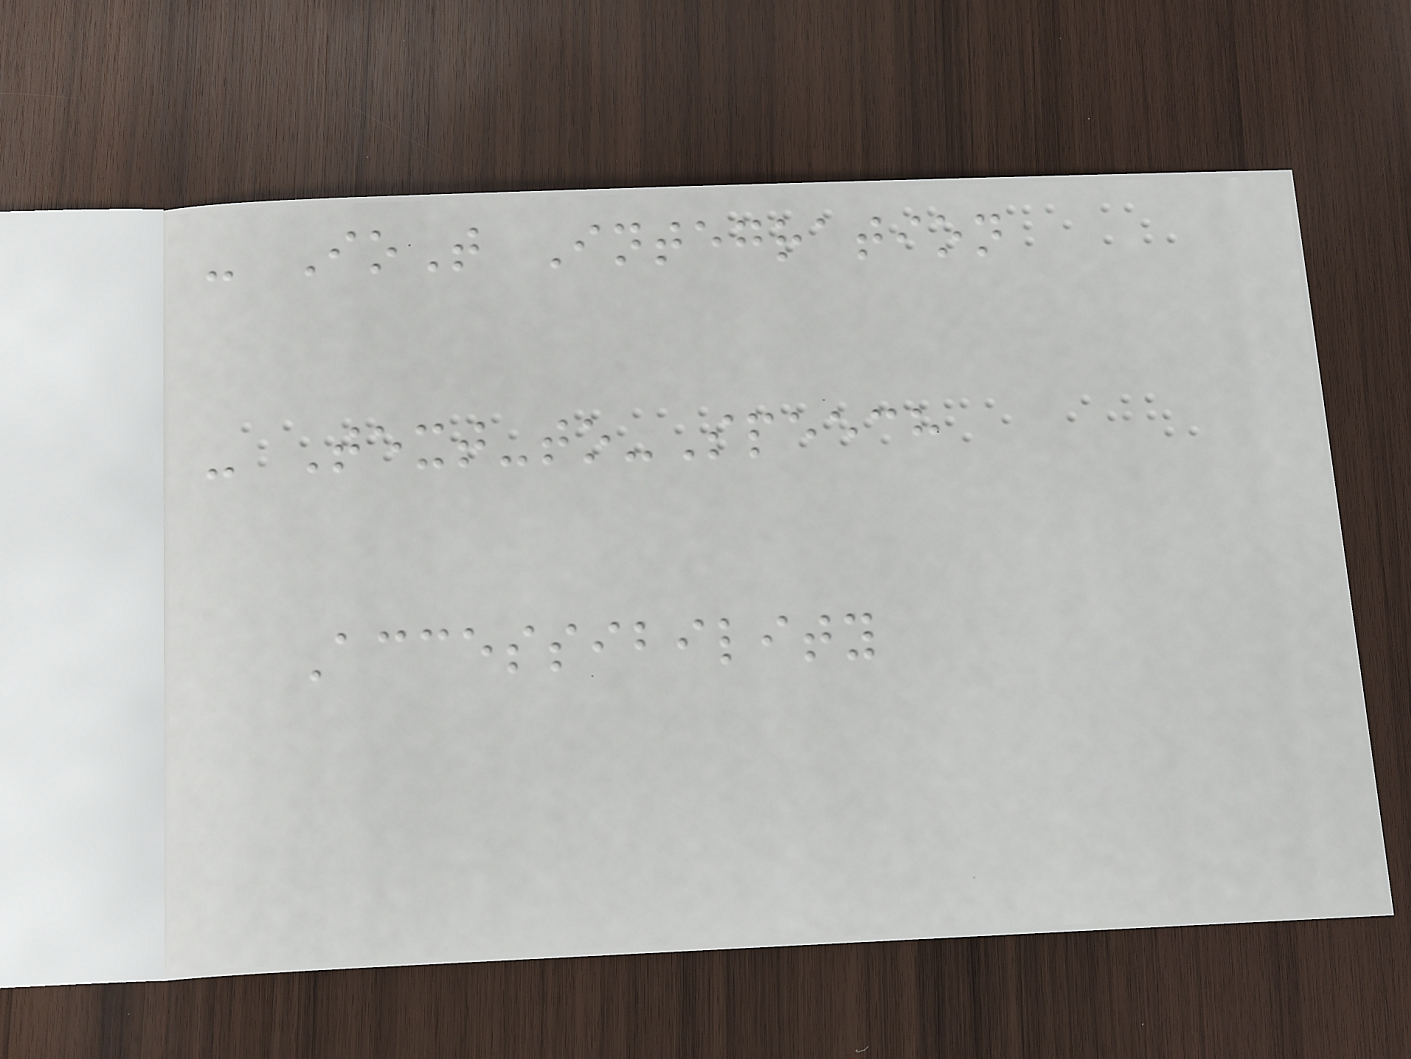- IoT Integration
- Text-to-Speech
Accessibility
